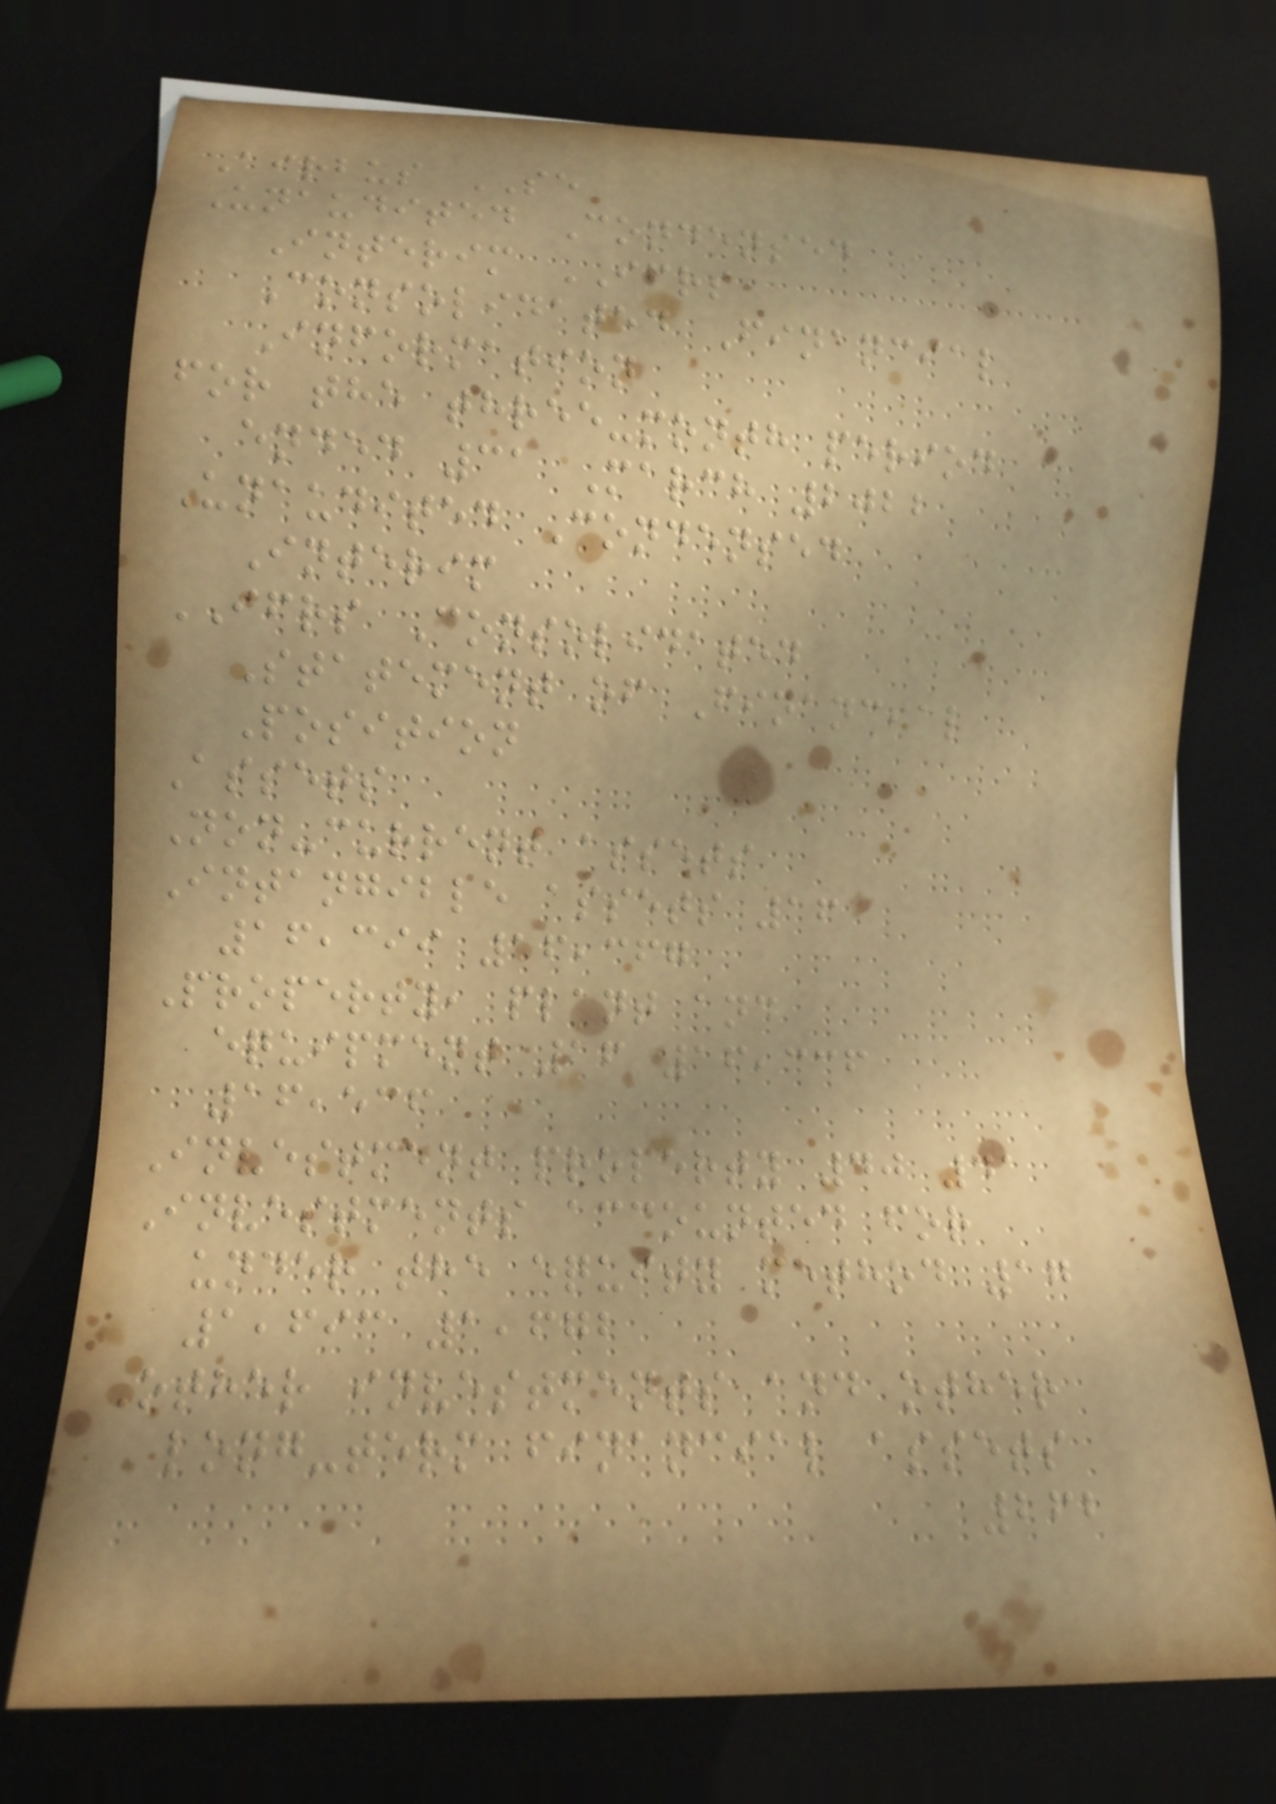Airbus SE
Unaudited Condensed
Interim IFRS
Consolidated Financial
Information
for the three-month period
ended 31 March 2022
Unaudited Condensed
Interim
IFRS Consolidated
Statement of Financial
Position
Assets
Non-current assets
Intangible assets 16
16,399 16,367
Property, plant and
equipment 16 16,336
16,536
Investment property 40 41
Investments accounted for
under the equity method 17
1,693 1,672
Other investments and other
long-term financial assets
262
